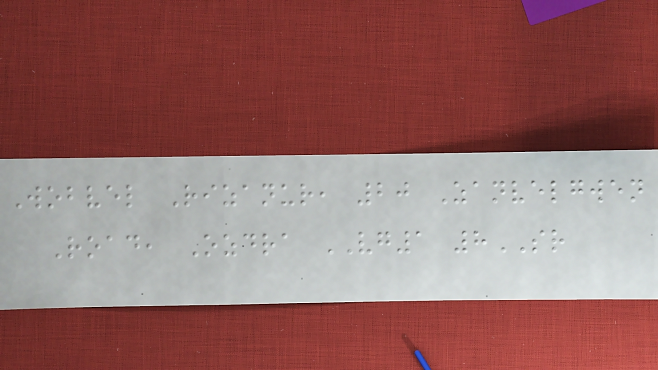Wobvel Rizanur, 20 Zanvelgwen
Road, Ozdra VG1 8SR
